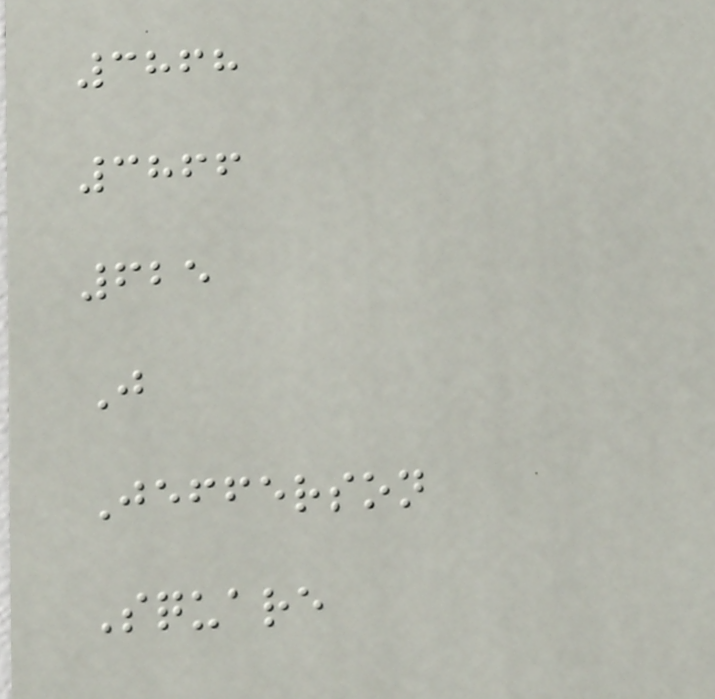3868
3866
625
J
Jefferson
Square
